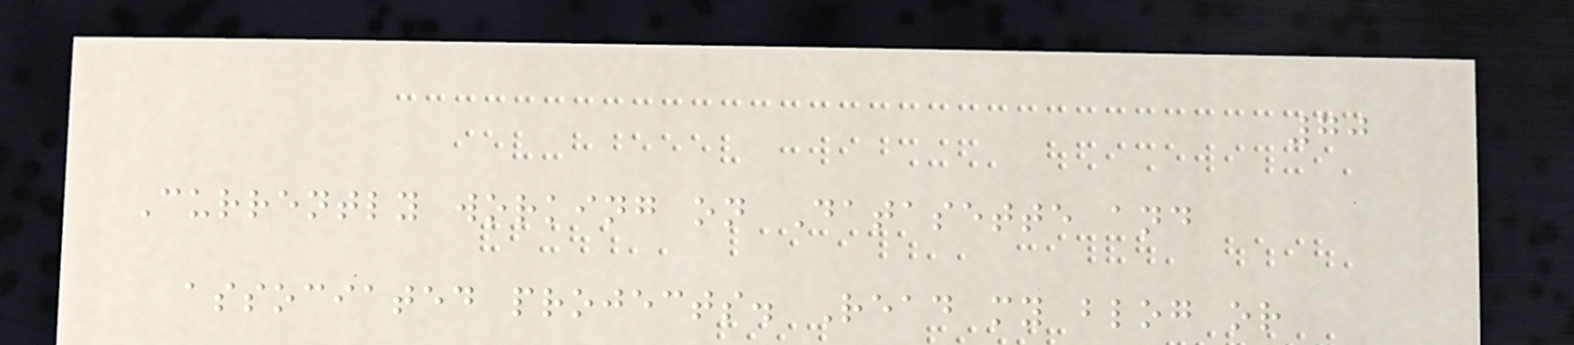70
Currently working on Datasette and
associated projects. Read my blog or
